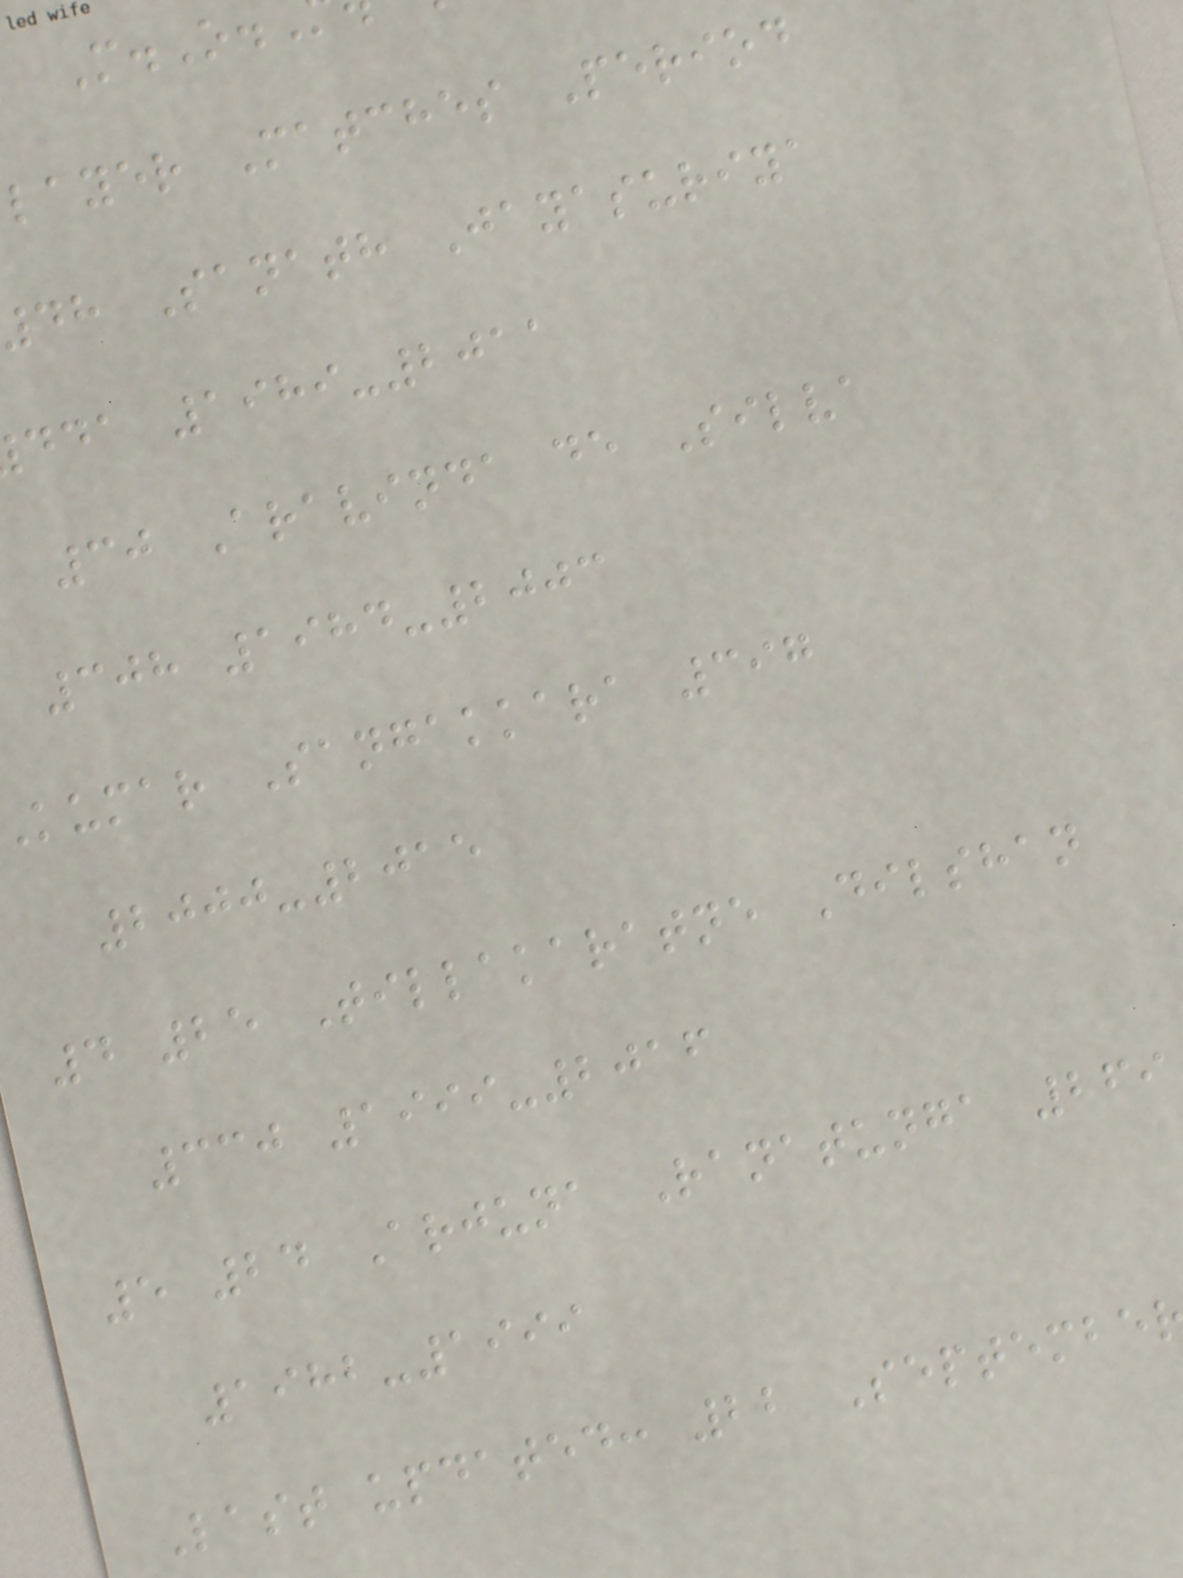M.O.
layer Matches Period
dh Sanath Jayasuriya
dda 1989-2011
30 Aravinda de Silva
308 1984-2003
kumar Sangakkara 397
2000-2015
4 25 Tillakaratne Dilshan
330 1999-2016
5 24 Arjuna Ranatunga 269
1982-1999
Last updated: 22 Septembe
